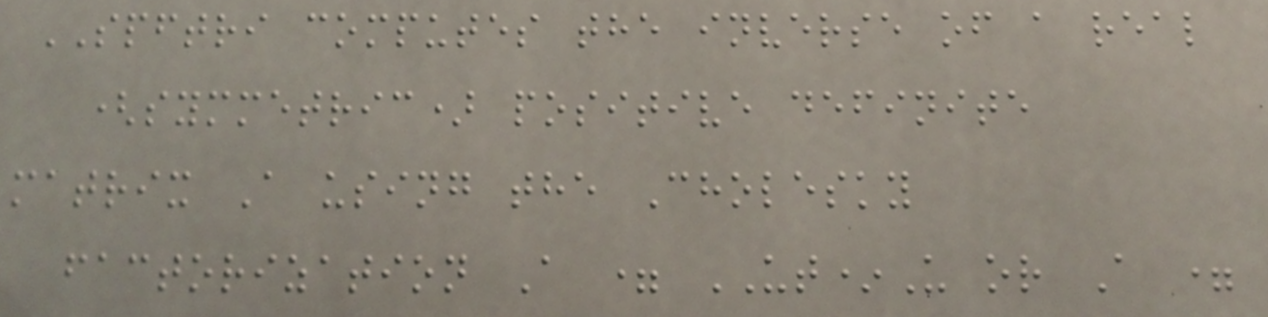SPFTRI computes the inverse of a real
(symmetric) positive definite
matrix A using the Cholesky
factorization A = UT*U or A =
